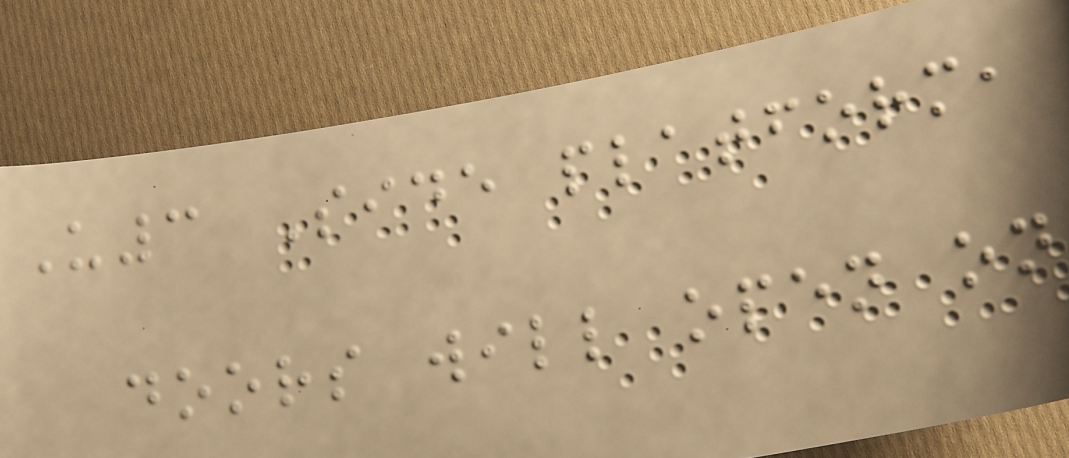U3 Side platform,
doors will open on
